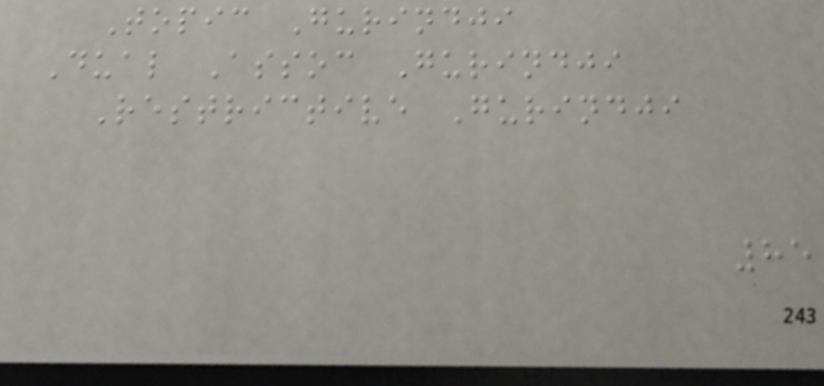Topic Gurindji
Dual Assoc Gurindji
Restrictive Gurindji
85
